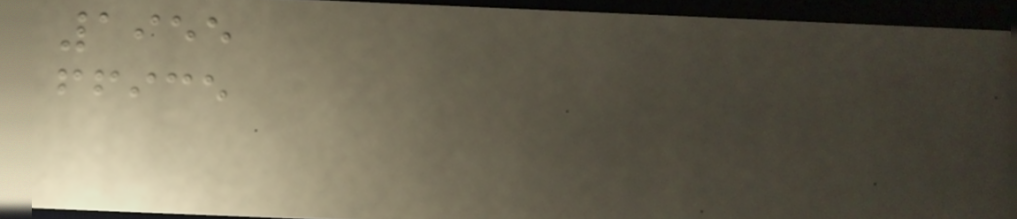1955
ffice
